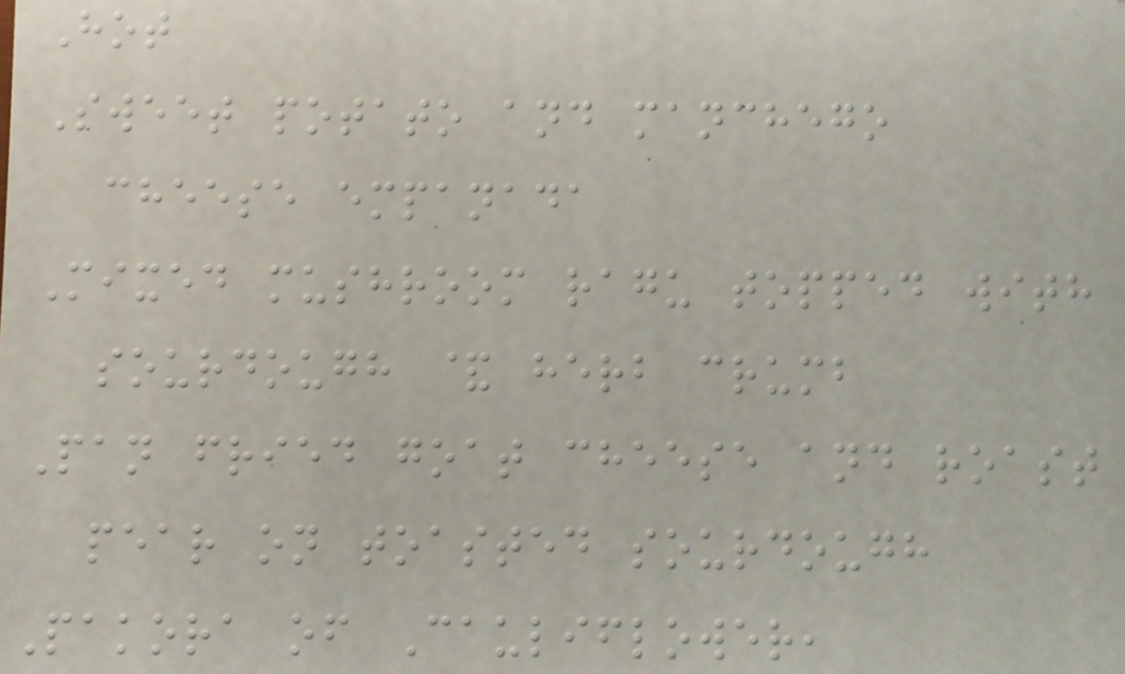Hot
Sweet potato and manchego
cheese empanada
Mixed mushroom ragu topped with
sourdough & herb crumb
Pan fried goat cheese and roast
pear on toasted sourdough
Pakora of Cauliflower,
